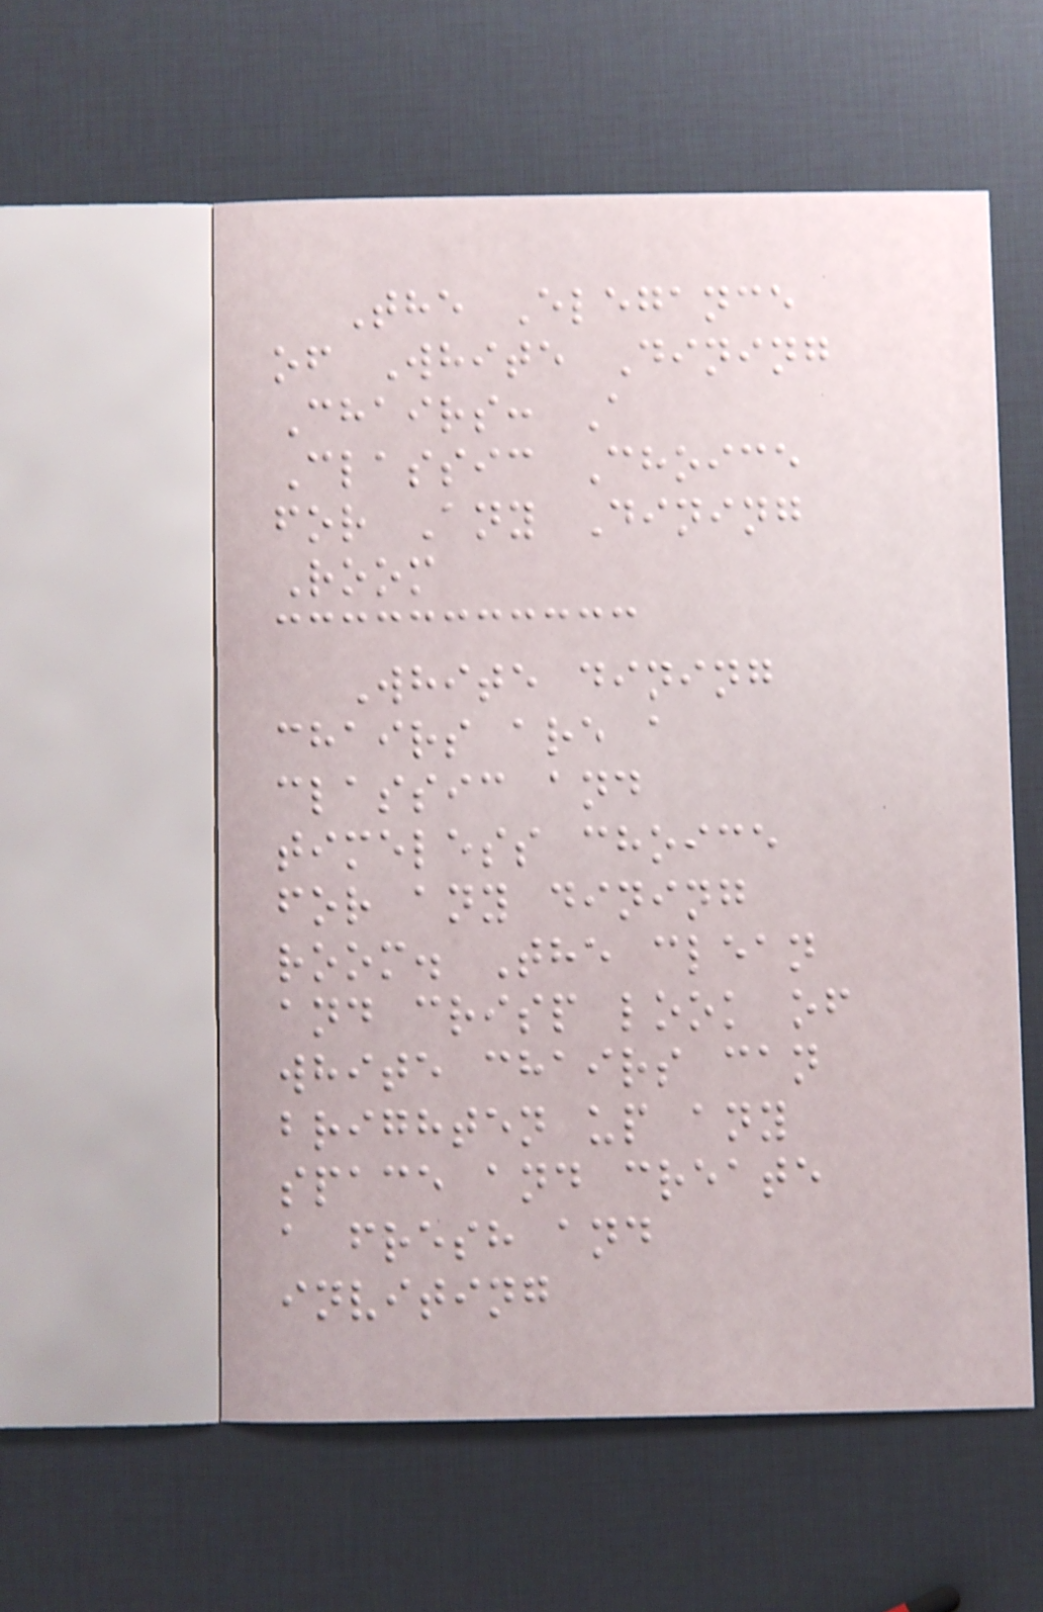The Elegance
of White Dining
Chairs: A
Classic Choice
for Any Dining
Room
White dining
chairs are a
classic and
timeless choice
for any dining
room. The clean
and crisp look of
white chairs can
brighten up any
space and create
a fresh and
inviting
